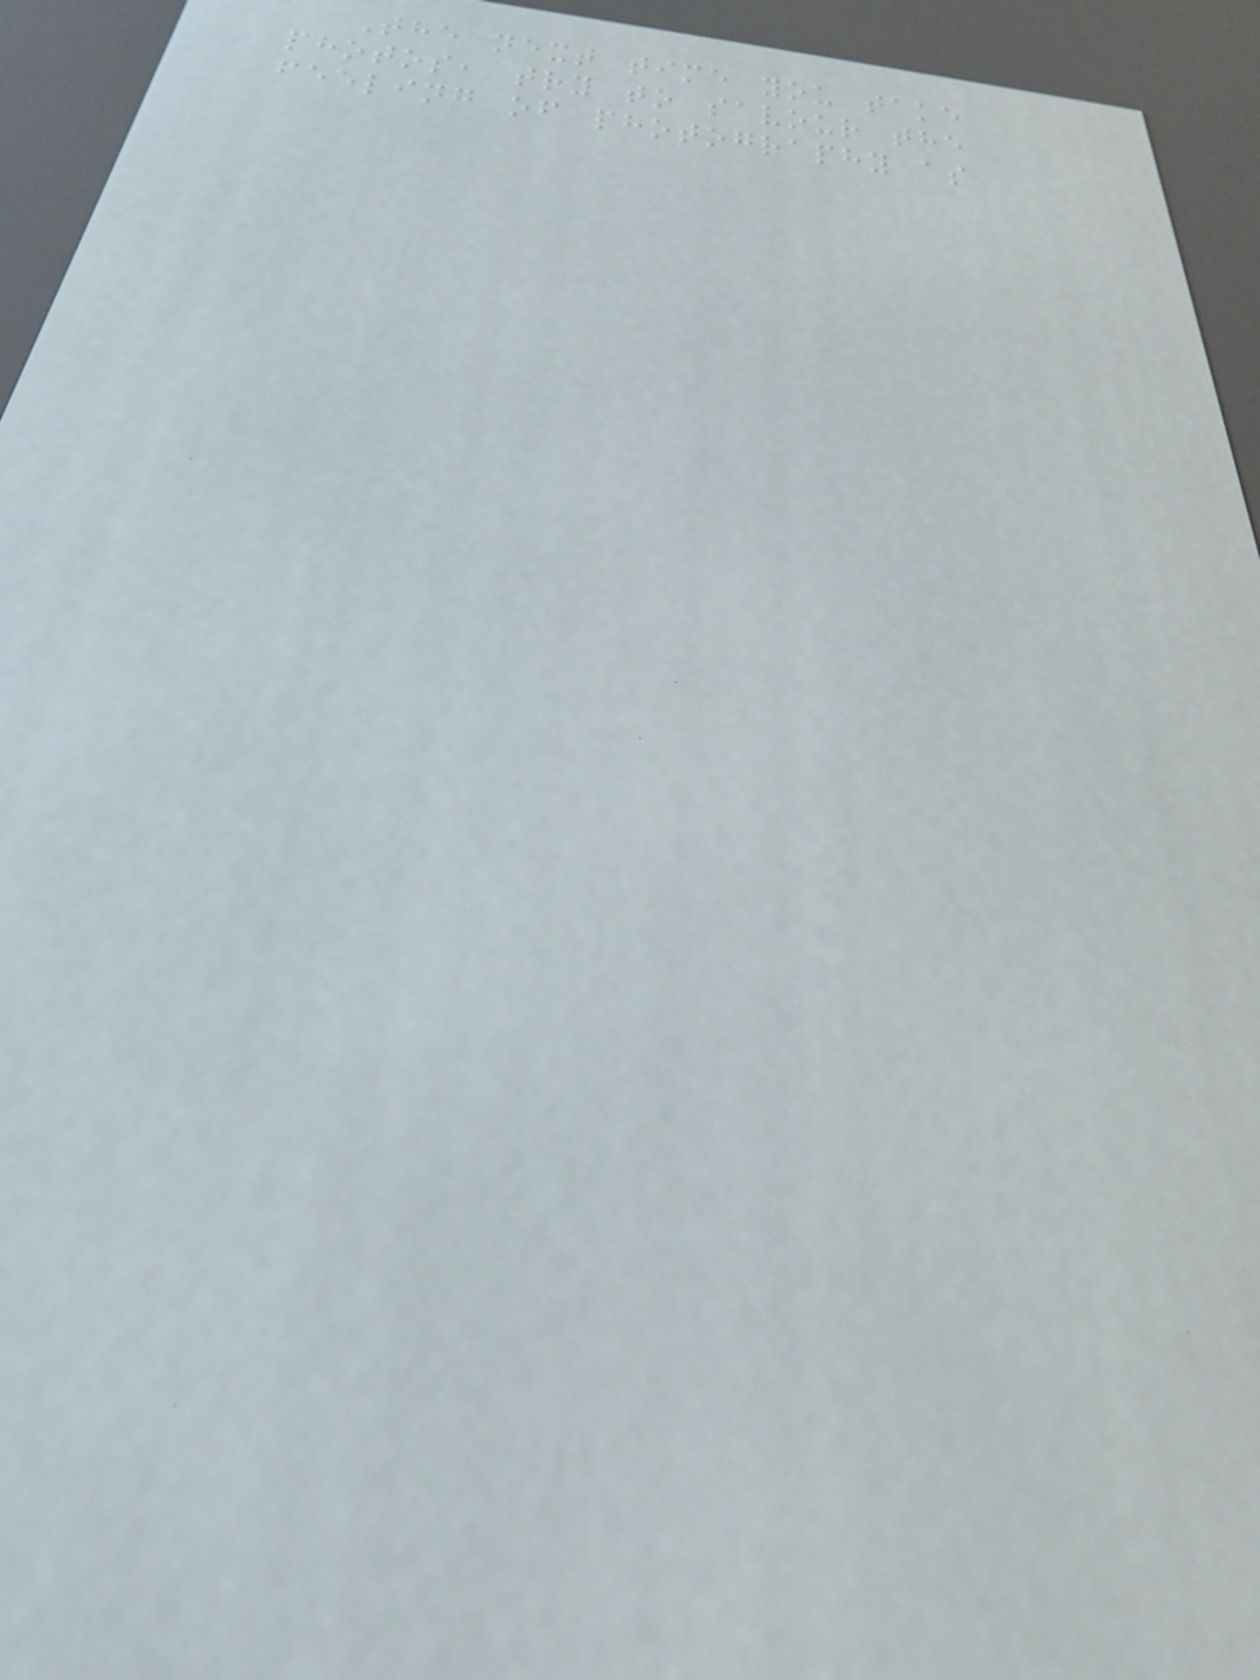The next time you take
photos, try to savour the
feeling of photography as
